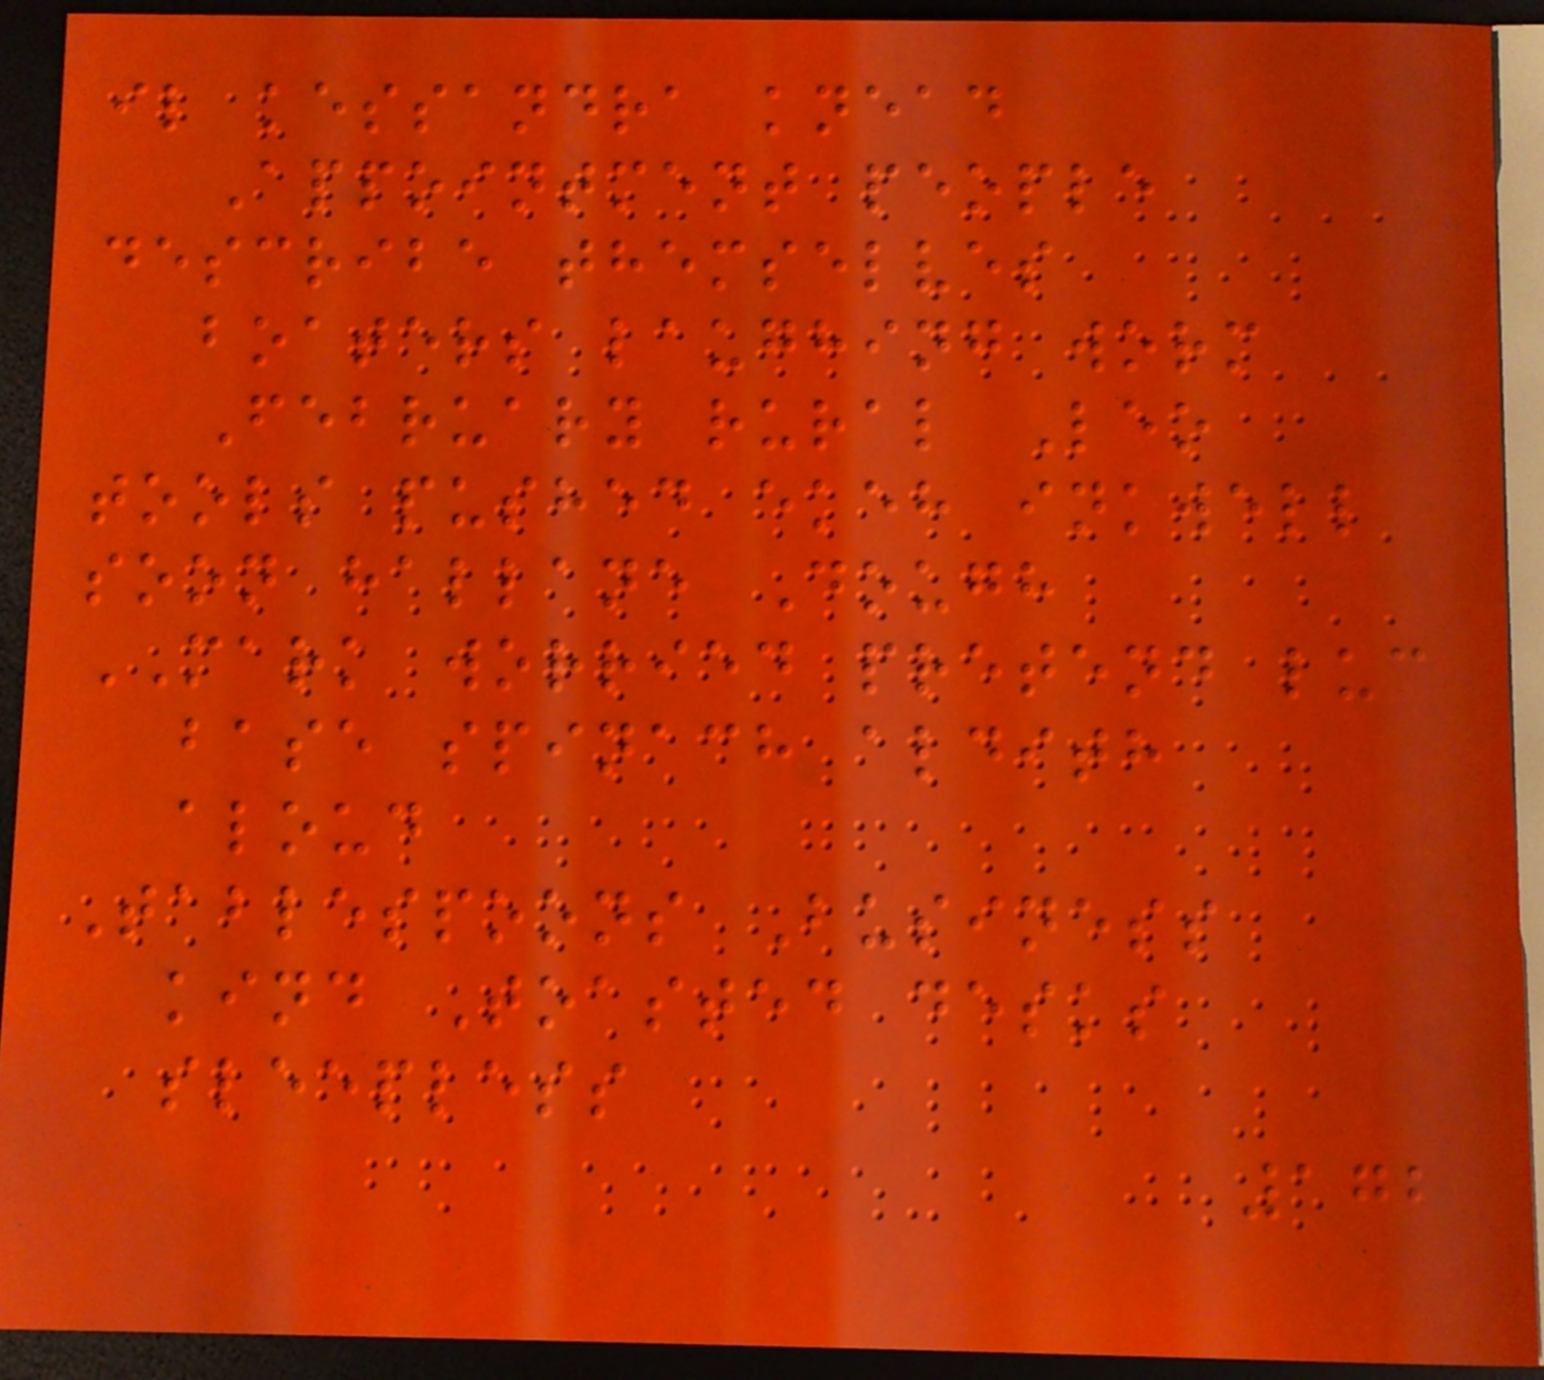il kessandra knead
Appointment people
describe themselves
boaters laughing worm
February rural Leo
tools pushed ekeh inkwell
soon hallane Dough
MARK worried pretend luc
base spinach aldith
aloud
Tablespoons Business
kind Toasted desks
sleepless
172
